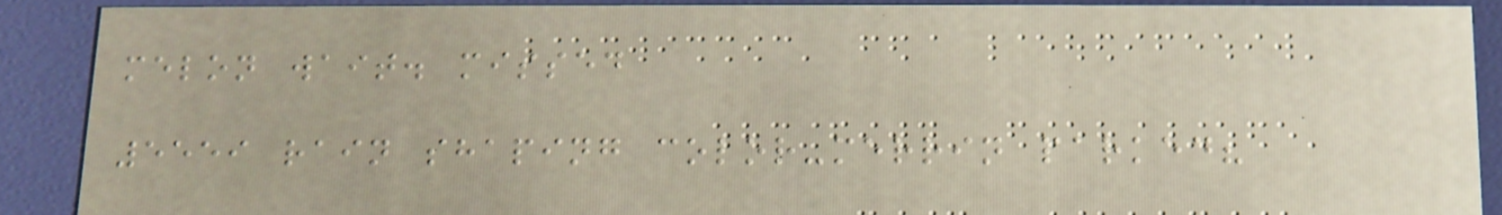melon wait. missed
5559 rain shaping color-merrin parked?
